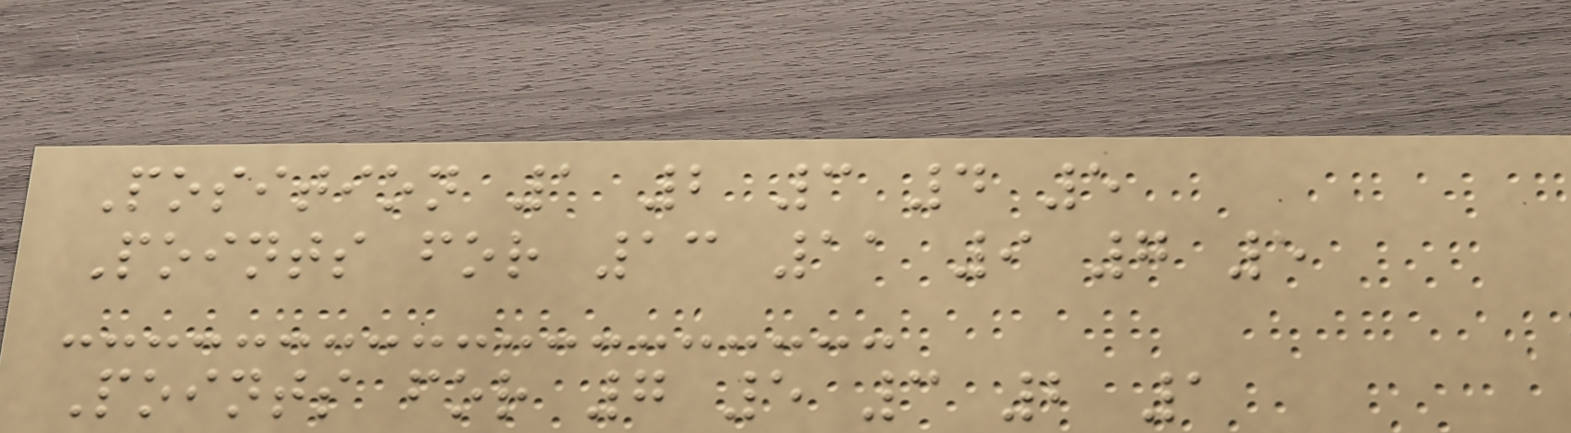Position 1 2 3 4 5
Points for 13 11 9 7 5
Points for 7 5 3 2 1
